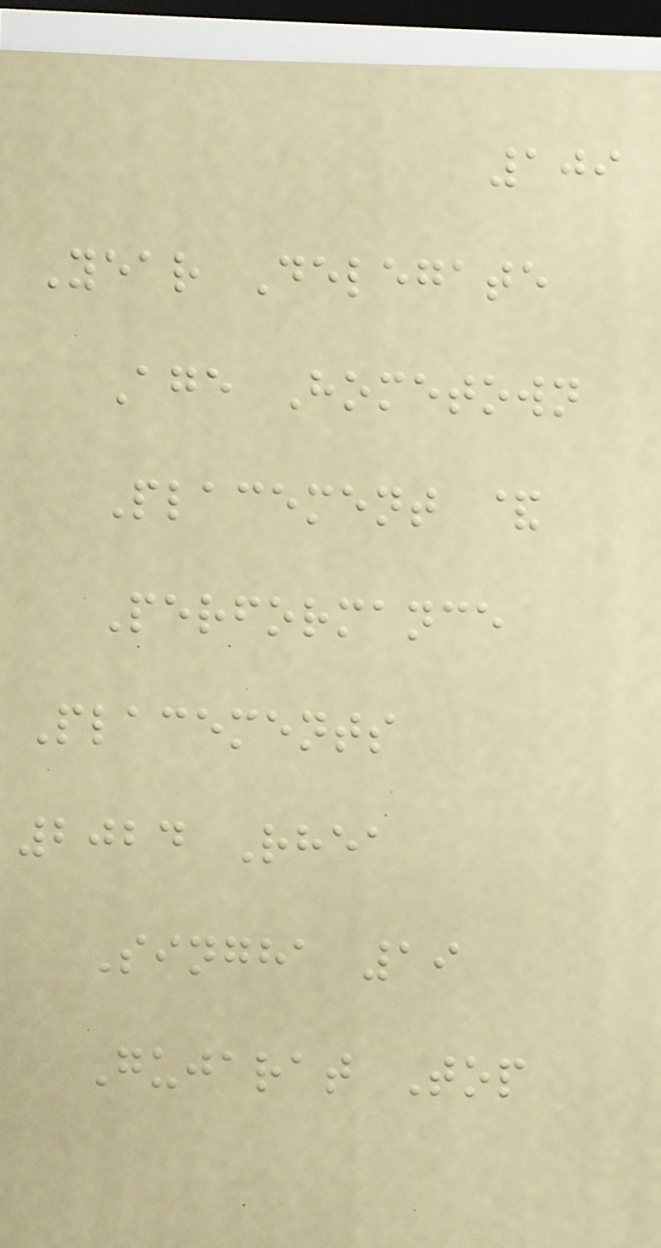109
Year Delegate
Age Hometown
Placement &
Performance
Placements
2024 Rhea
Singha 19
Gujarat Top
